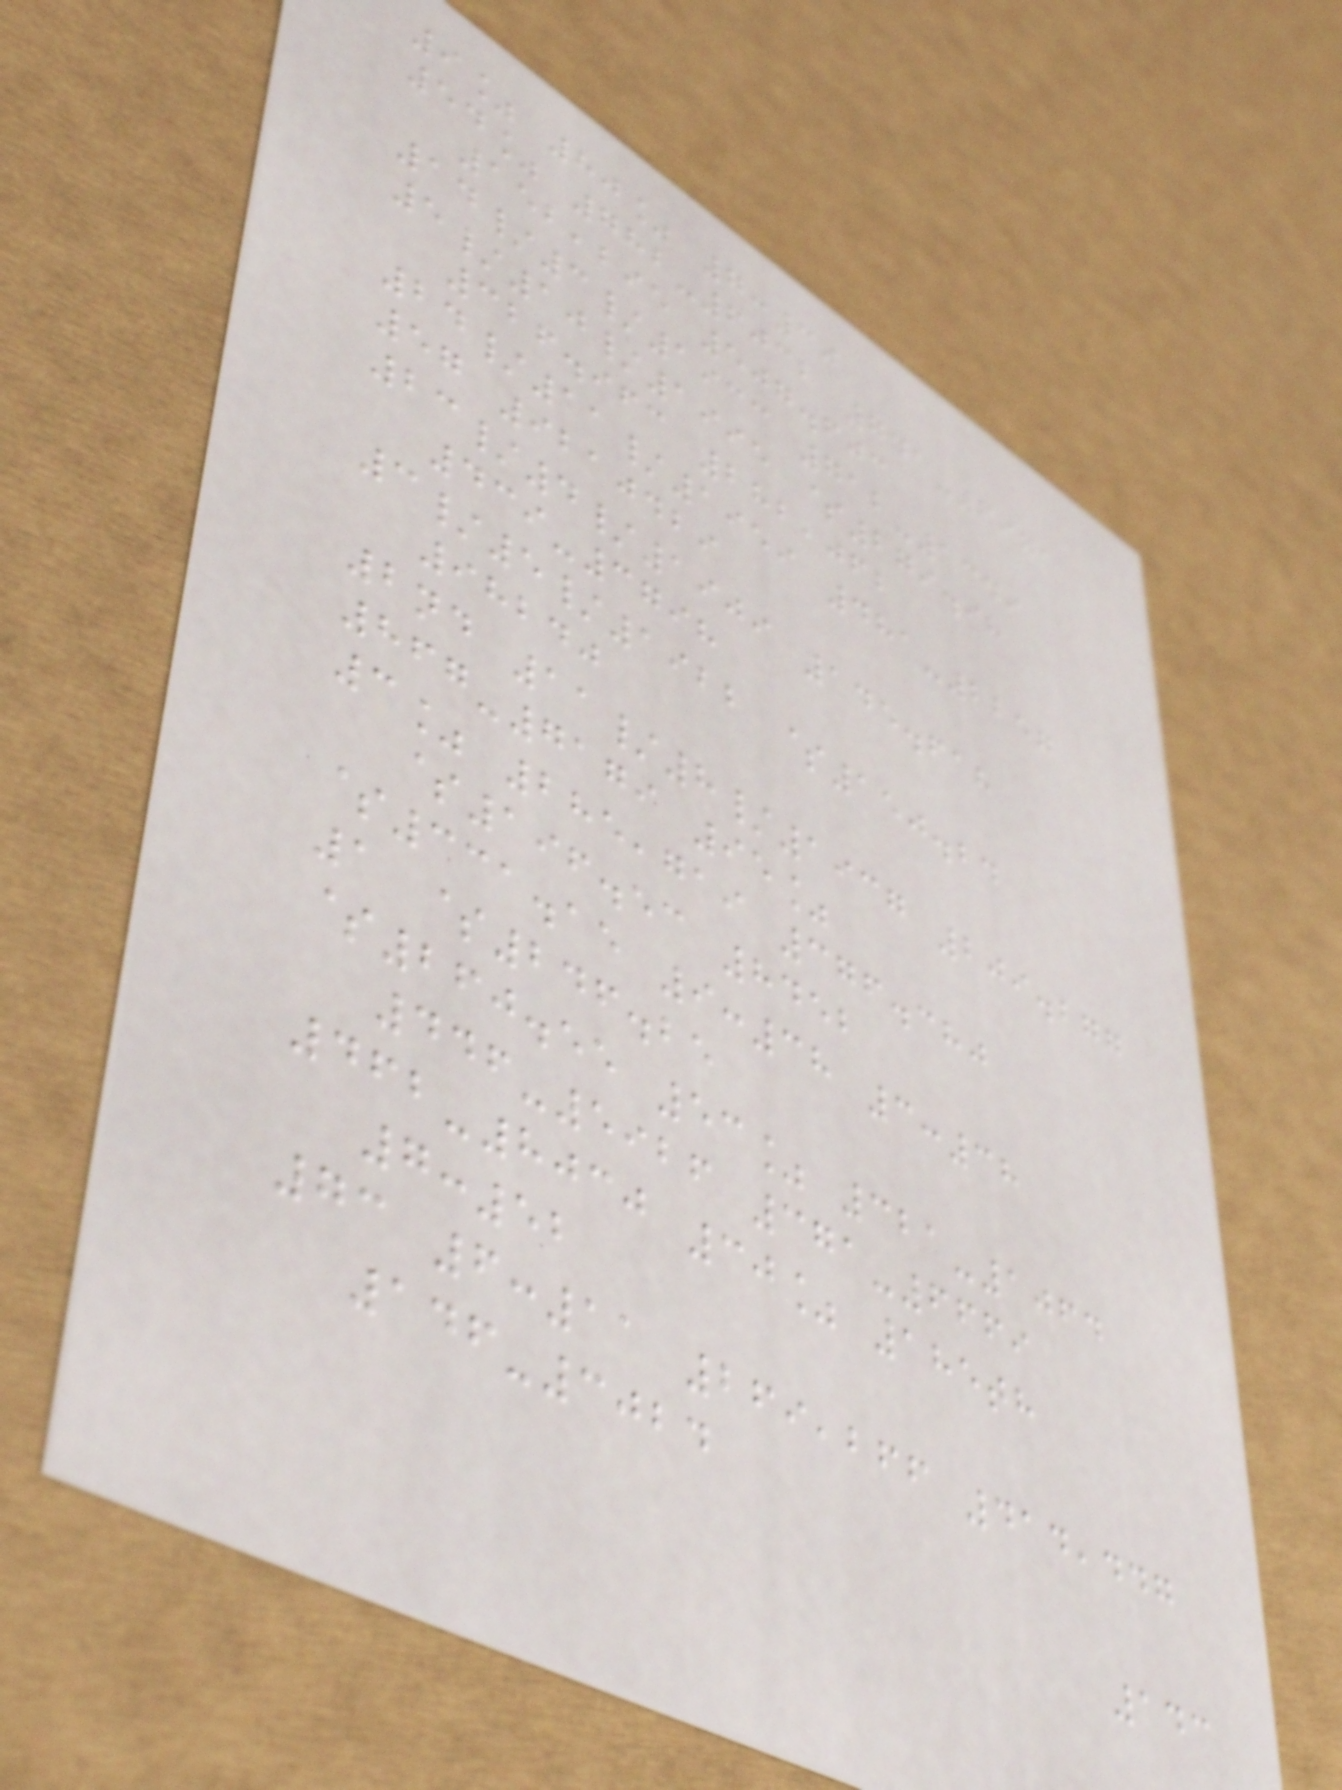9% 80% 7:30
54% 782-6032 741-6971
152,295 507.603
14/3/1933 712-1349
5/10/1995 $279.98
326.963 282,062
24/11/1959 481-2257
57 9210429
23/4/1909 145.618
439-3798
3/5/1922 $150.24
98240
2nd 11/8/1937 209.277
867-7179 95%
3% 285,719 376.380
$196.53 8452
$331.15 9:38 3:38
1 $246.25
$260.55 53% 321-1064
446-5926 371-6669
462-8030 30% 185th
7:52
73 6:11 269,266 414,447
146-3024
143
